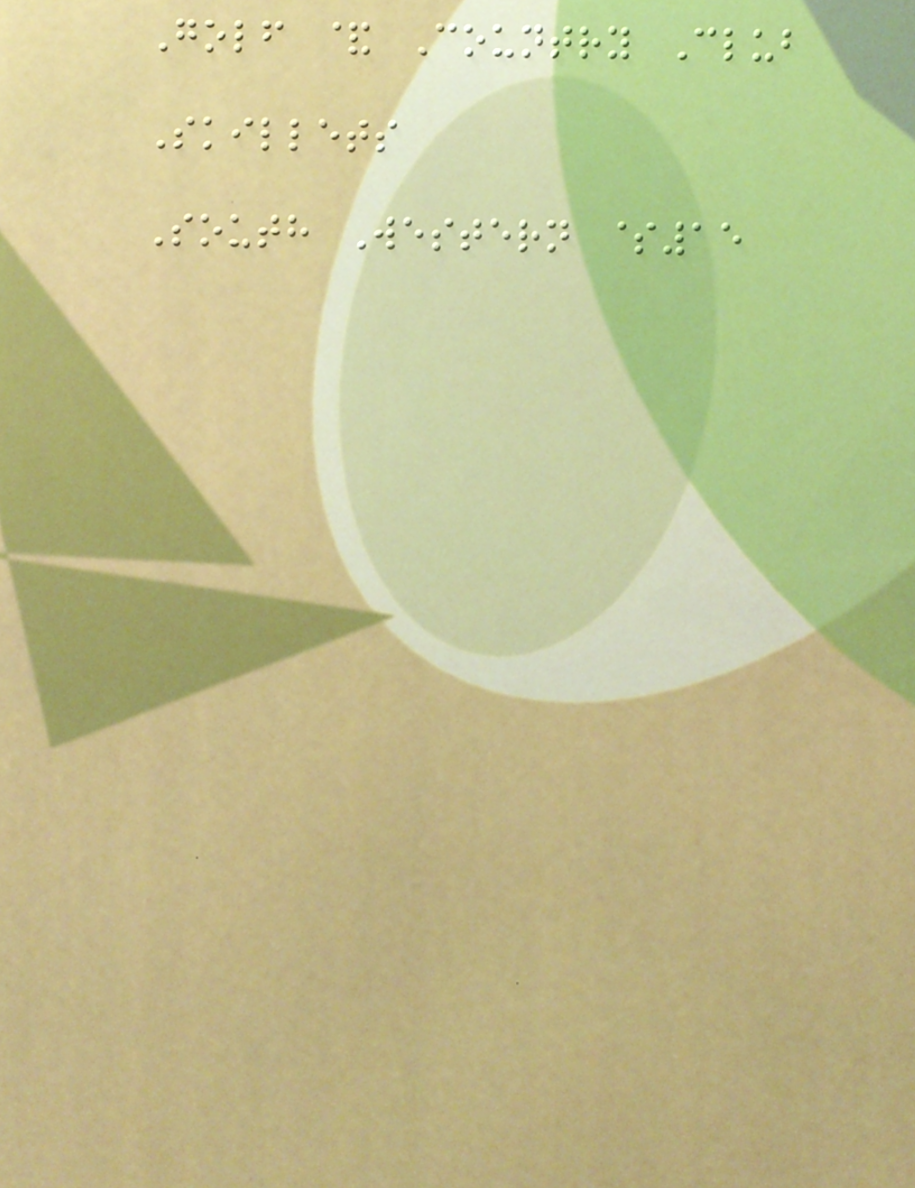Golf & Country Club
Skillets
South Western $15
